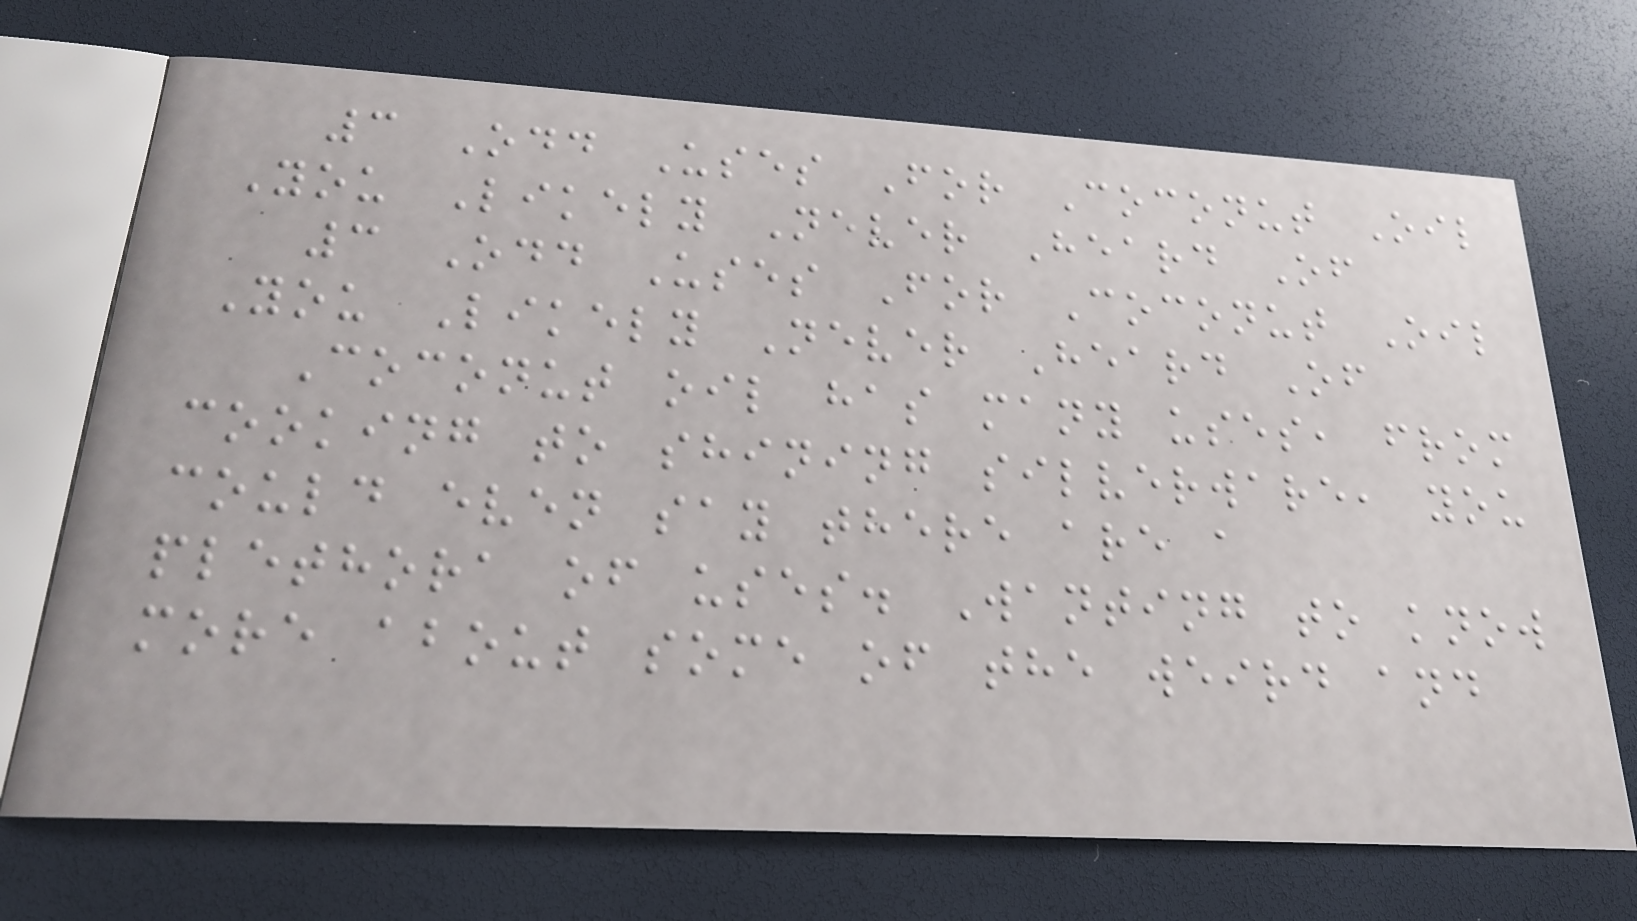3 Odd Uses For Coconut Oil
You Likely Never Heard Of
3 Odd Uses For Coconut Oil
You Likely Never Heard Of
Coconut oil has many uses, from
cooking to shining silverware, you
could even say there are a
plethora of uses. Wanting to know
more about some of the weird and
